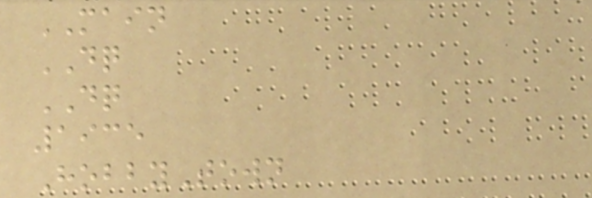MAIN
DQ
DQ
1935
HobbyTown
